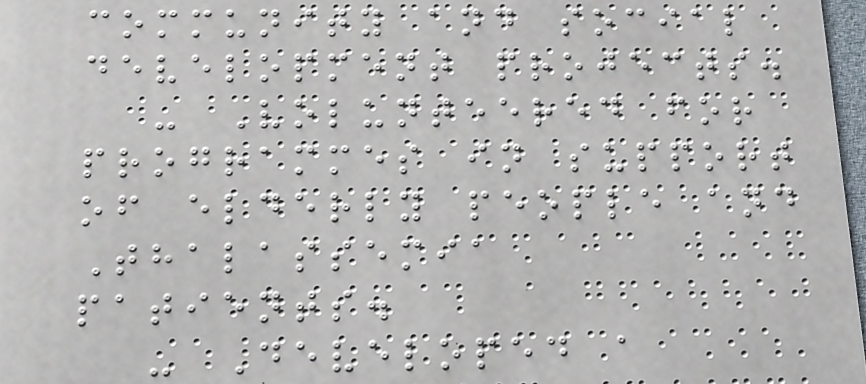community and social
development projects.
- Volunteered for
programmes in support
of elderly people and
Thalassemia
patients.
- Developed a
